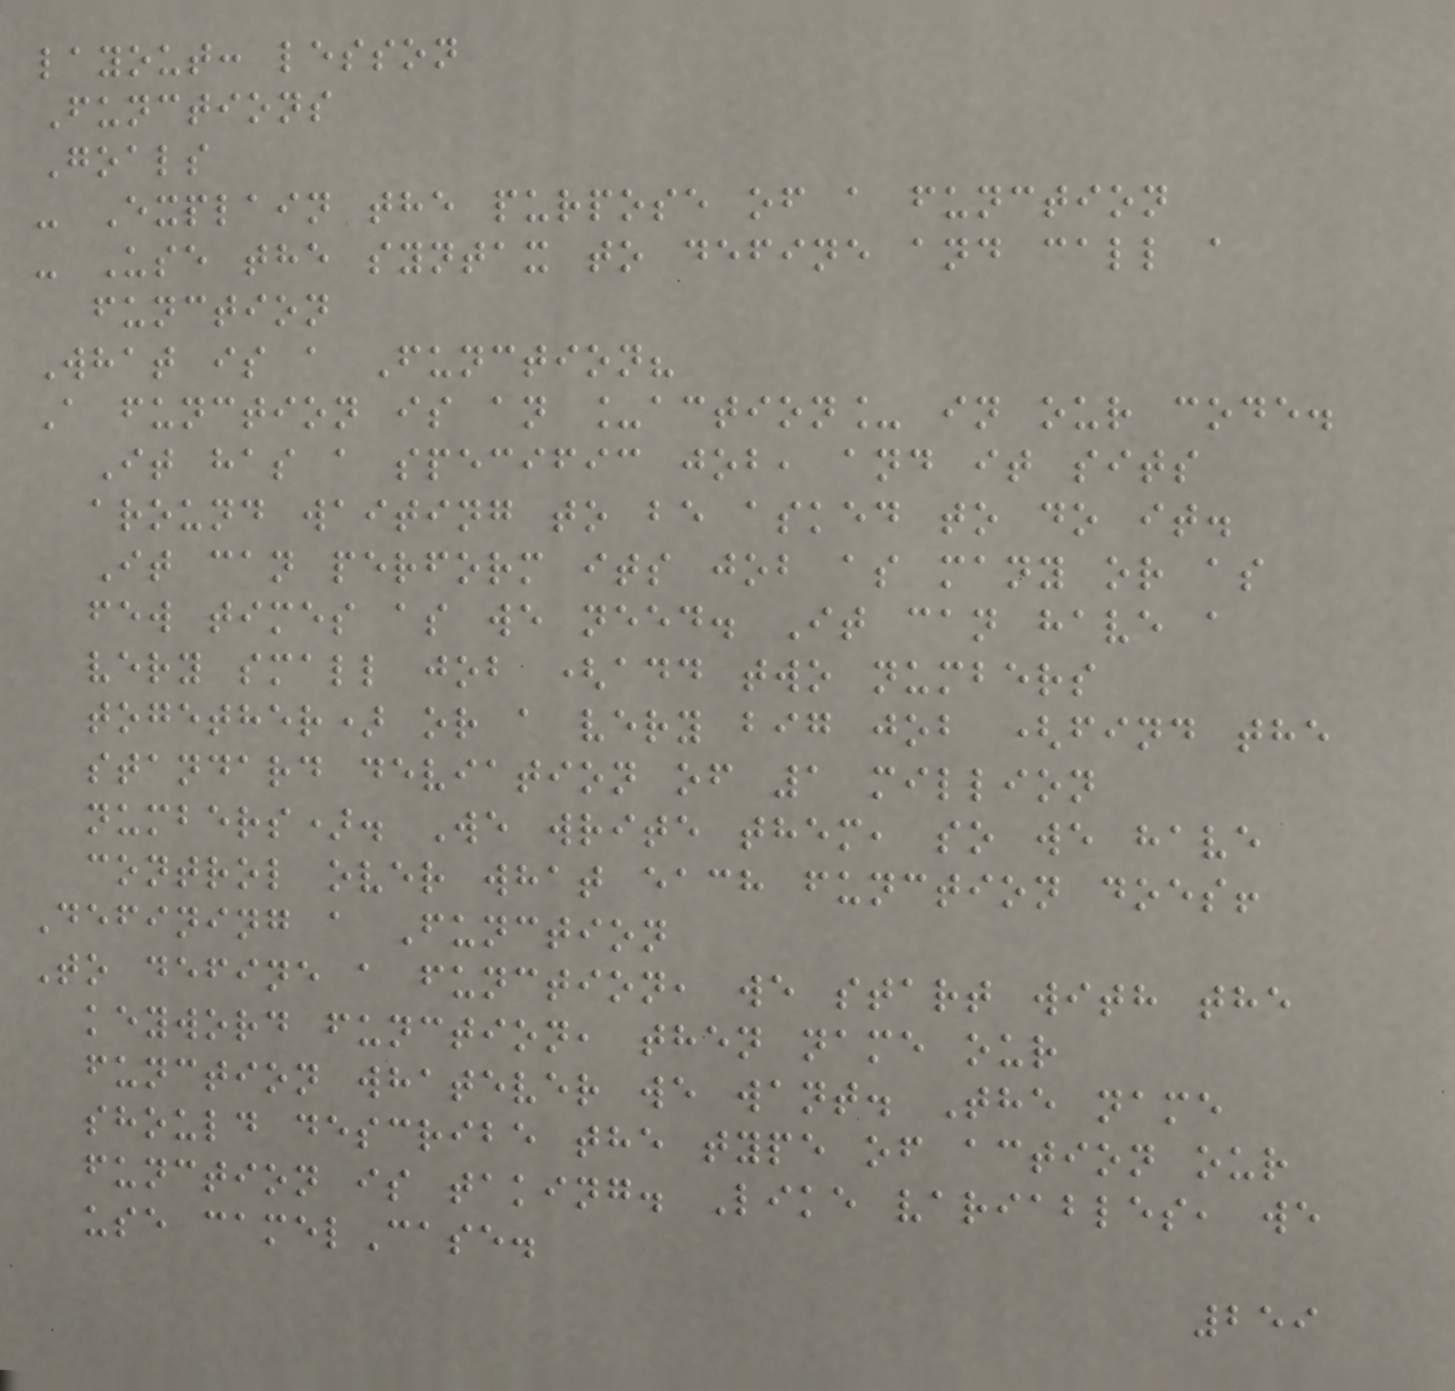layout: lesson
Functions
Goals
- Explain the purpose of a function
- Use the syntax to define and call a
function
What is a Function?
A function is an _action_ in our code.
It has a specific job, and it sits
around waiting to be asked to do it.
It can perform its job as many or as
few times as we need. It can have a
very small job (add two numbers
together) or a very big job (find the
standard deviation of 1 million
numbers). We write them, so we have
control over what each function does!
Defining a Function
To define a function, we start with the
keyword function, then name our
function whatever we want. The name
should describe the type of action our
function is taking. Like variables, we
use camelCase.
259
